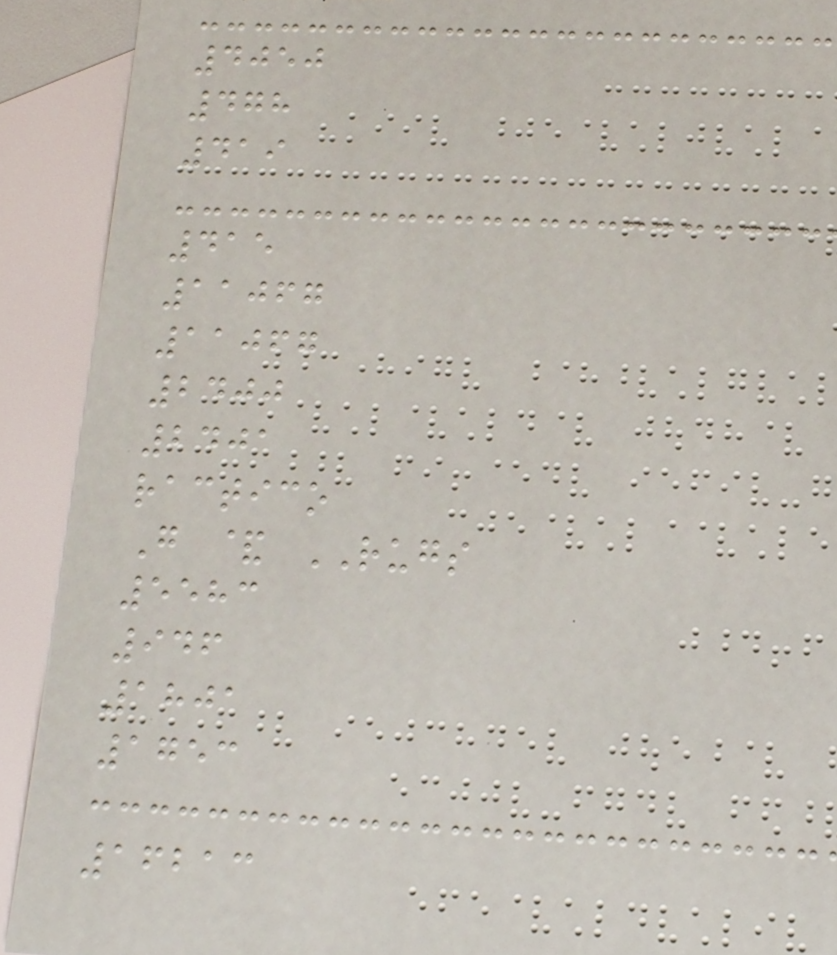4050
478
419
415
11067
11067
2400
2401
ractico
G & RUGS
5583
946
1801
1753
16213
